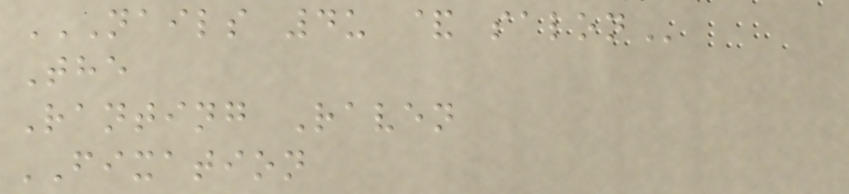NAILS 4U & SALON
The
Ranting Raven
FIXATION
